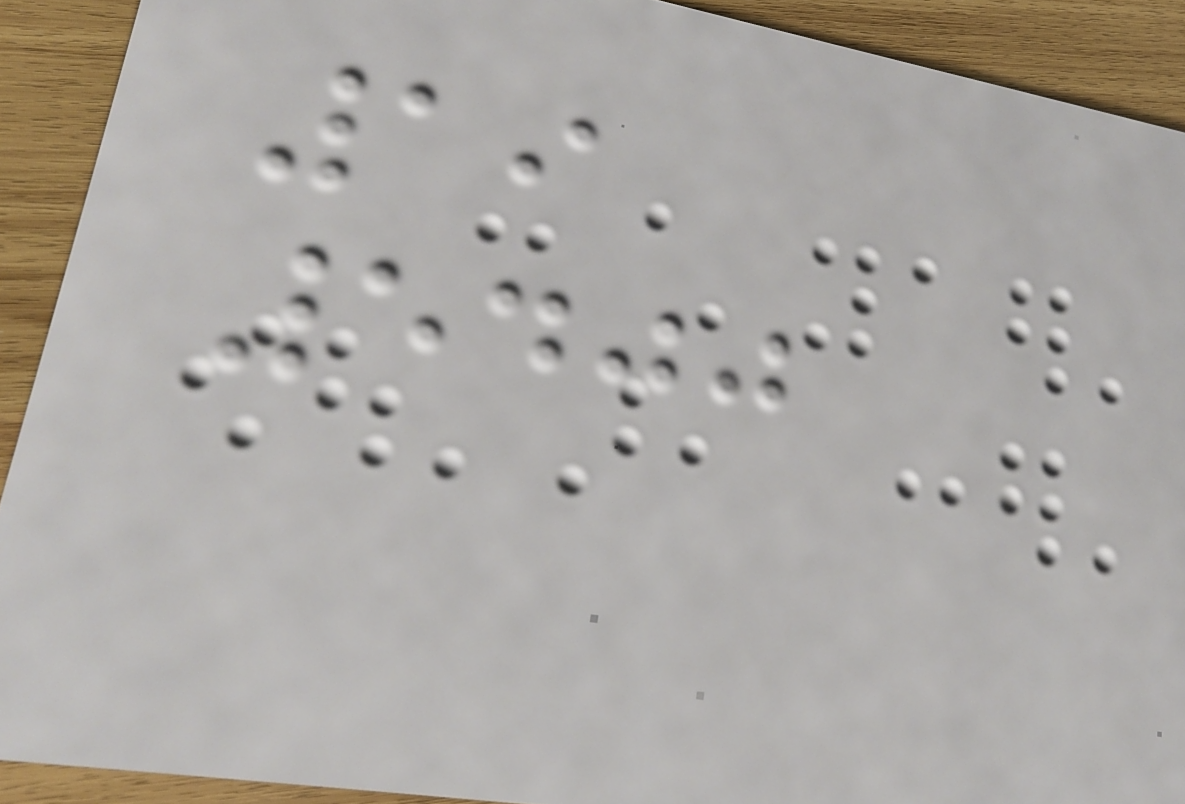19
5400
